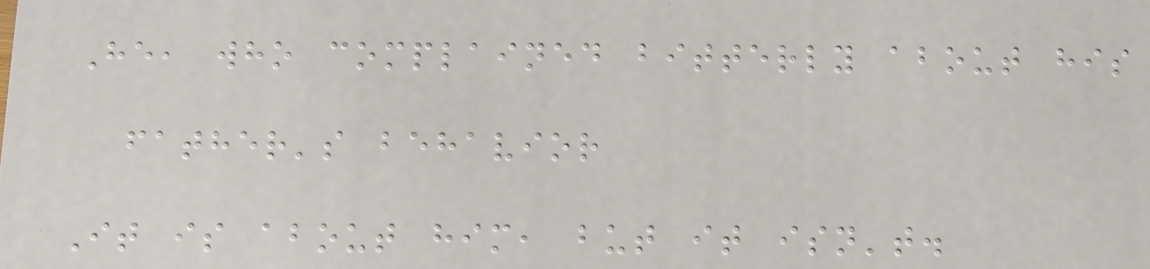He, who complained bitterly about his
father's behavior
It is about him, but it isn't.
